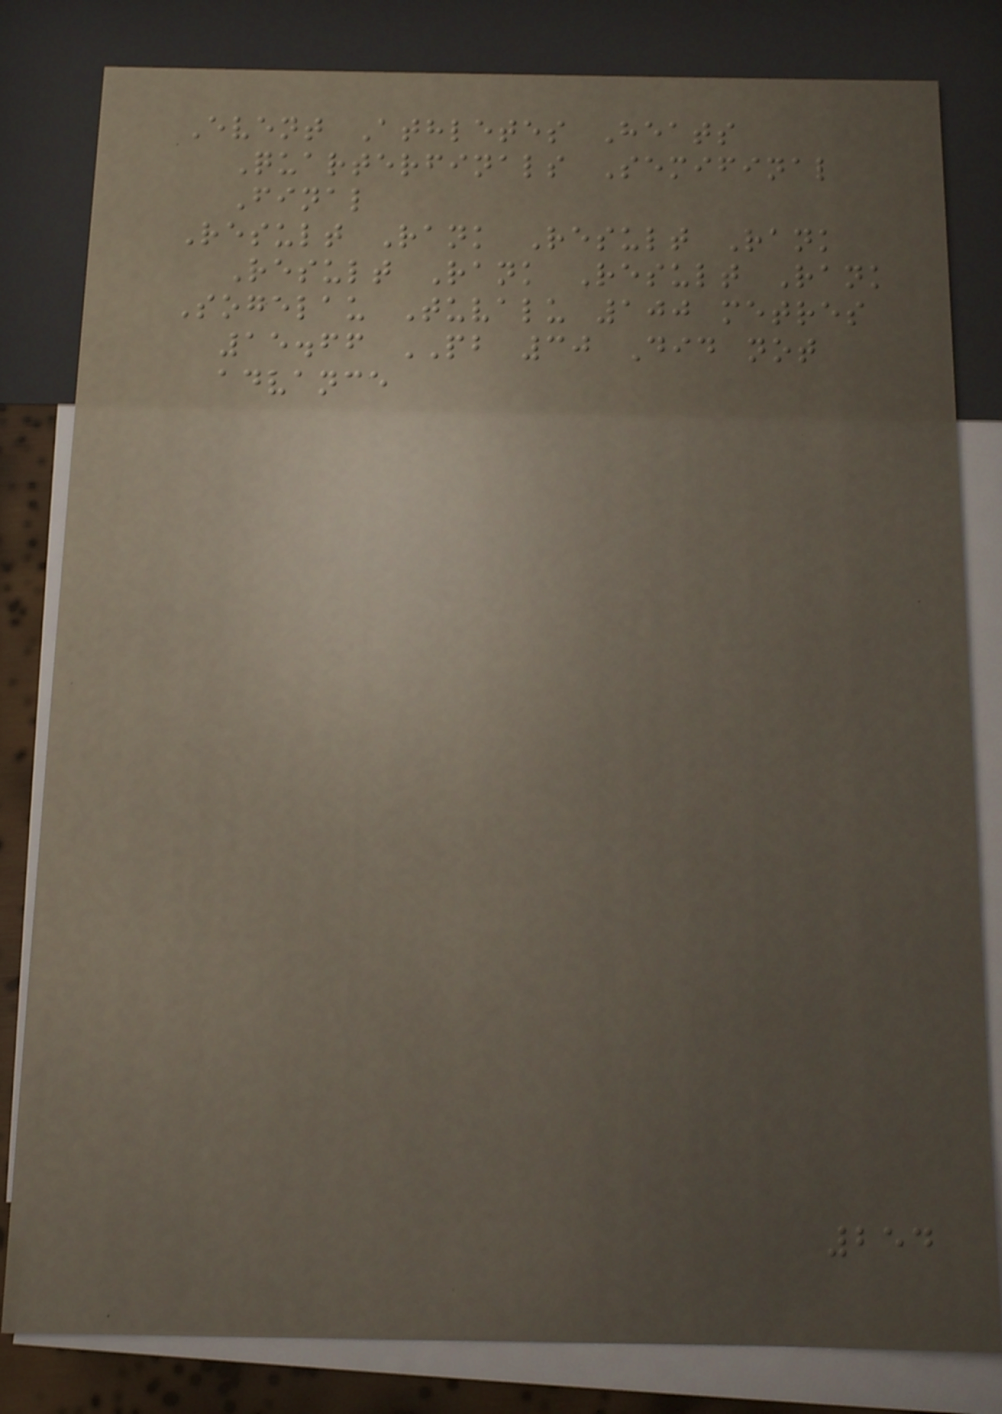Event Athletes Heats
Quarterfinals Semifinal
Final
Result Rank Result Rank
Result Rank Result Rank
Sogelau Tuvalu 100 metres
15.66 PB 30 Did not
advance
254
